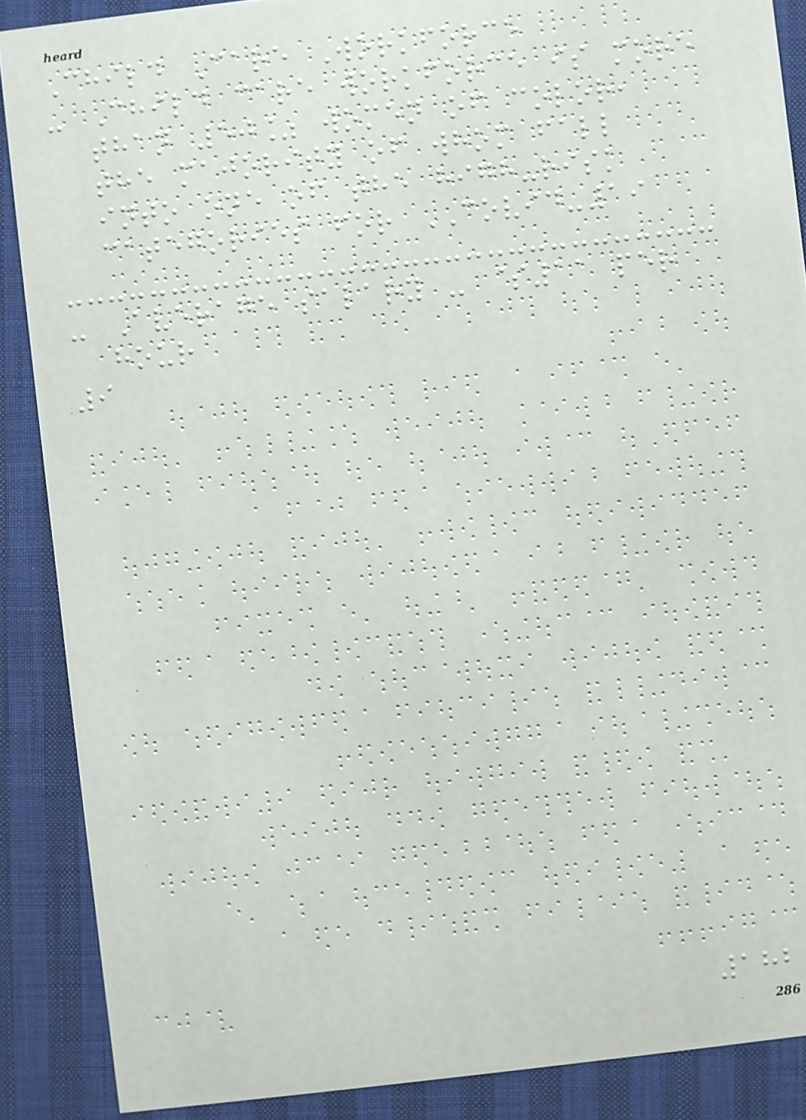Child Care Workforce
- Child care workforce is more
than 50% women of color,
the majority of whom fall
into one of the high-risk
categories for COVID-19
- Average salary - $11 per
hour
9
182
